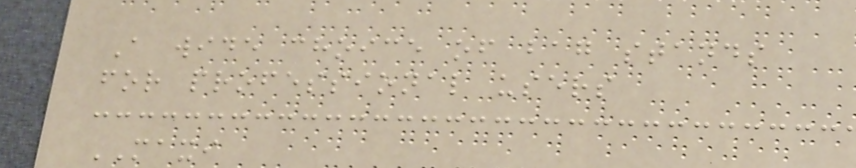A wide choice of bag stands
for professional users
MAXI
